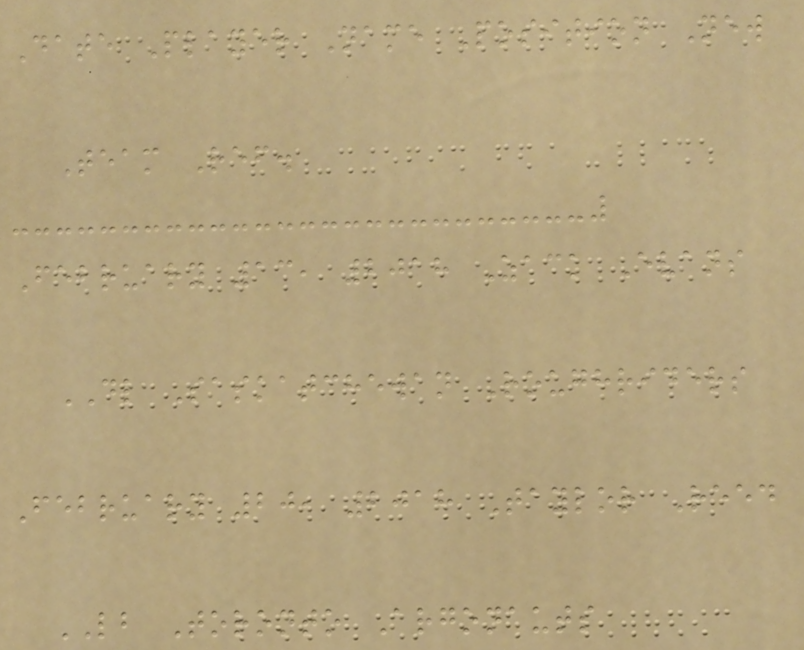Date Player Name Position New
Team Ref.
February 13, 2018 Zack Evans
DL Saskatchewan Roughriders
February 20, 2018 Taylor Reed
LB Toronto Argonauts
